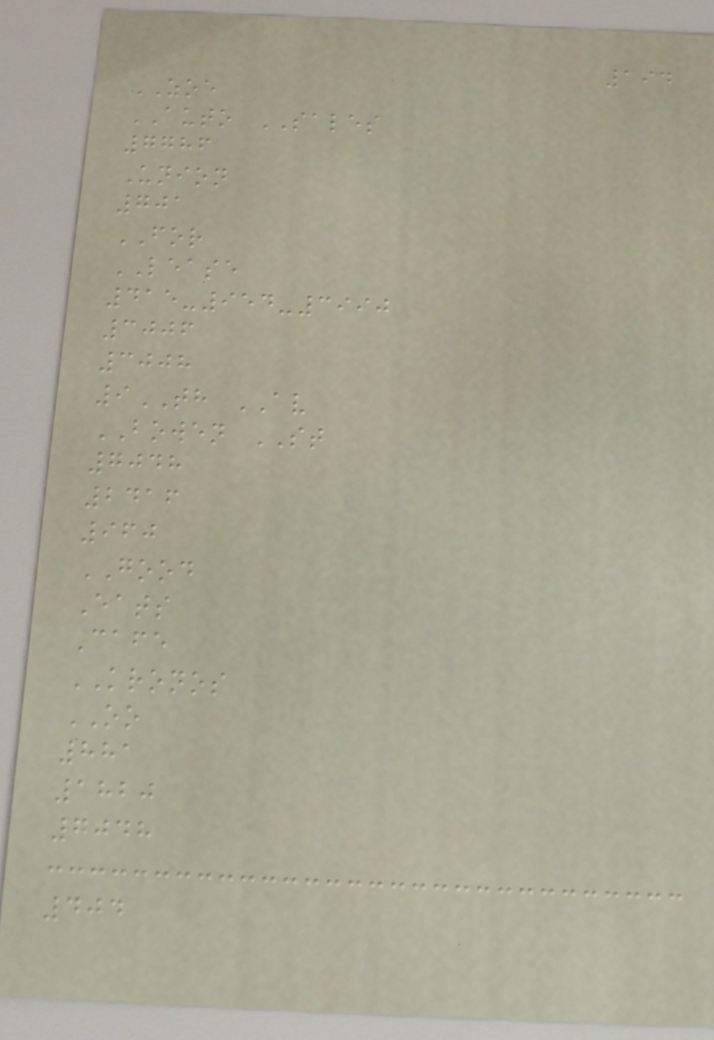194
ZOE
AUTO SALES
7786
Union
701
FOR
LEASE
415-954-3990
3006
3008
9TH AV
BOWEN ST
7048
2416
960
GOOD
Eats
Cafe
KRONOS
OO
881
1820
7048
404
